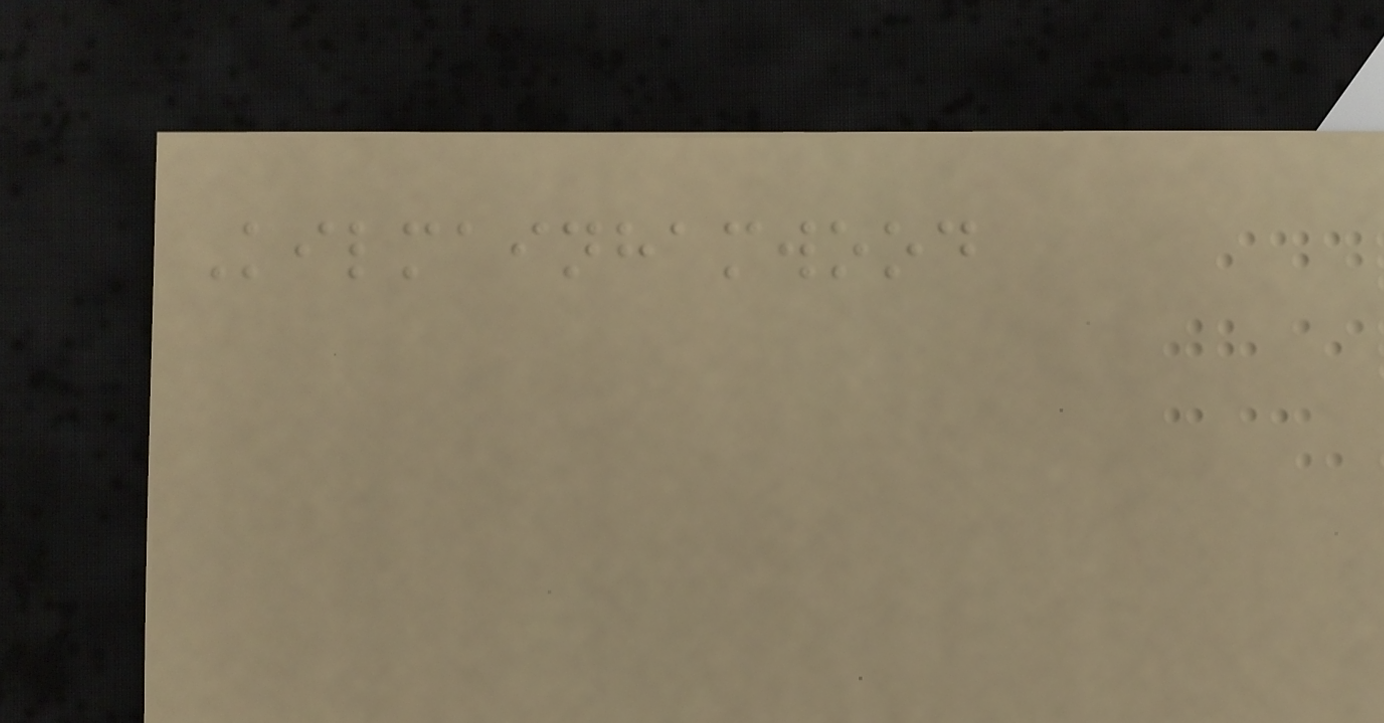Kilmainhamwood
